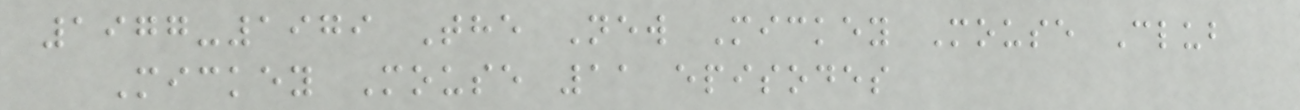1977-1979 The New Mickey Mouse Club
Mickey Mouse 11 episodes
